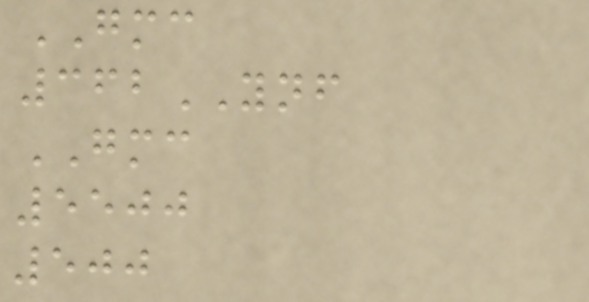GMC
362YNF
GMC
5500
500
